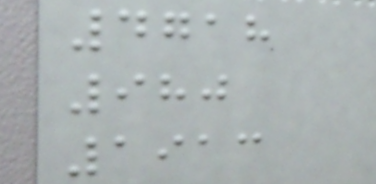4718
980
1913
